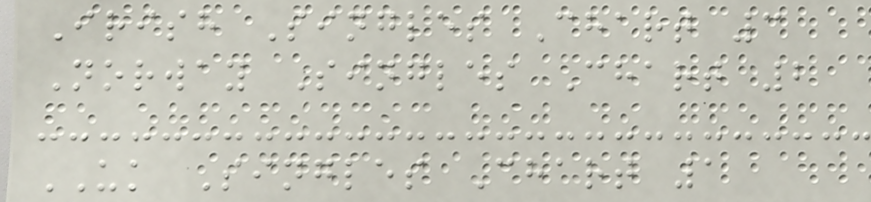Irish Singles Chart 3
Norway Singles Chart 2
UK Singles Chart 1
